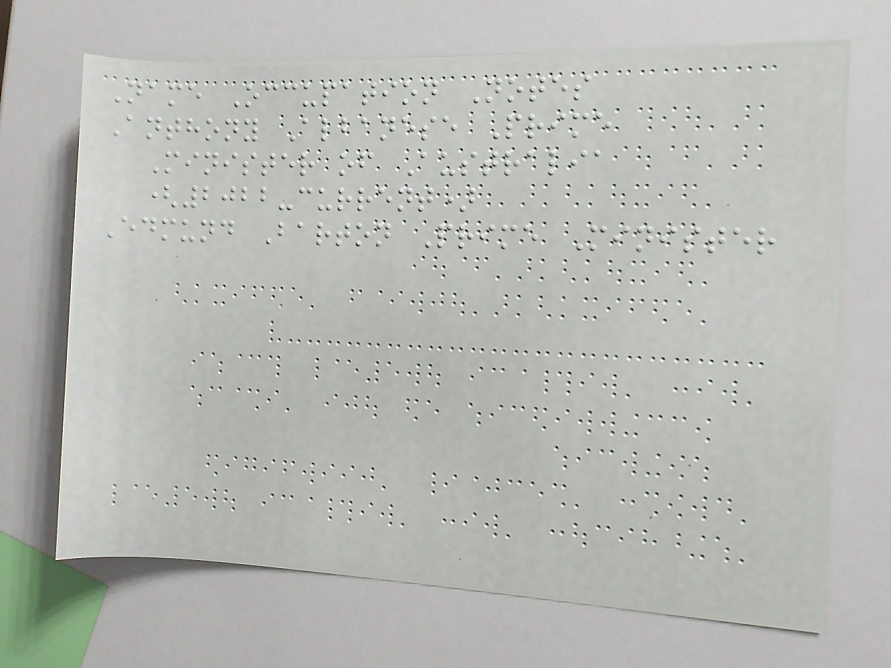Name Occupation Notes
Anthony Albanese Prime
Minister of Australia
(2022-current)
Edmund Barton Prime Minister
